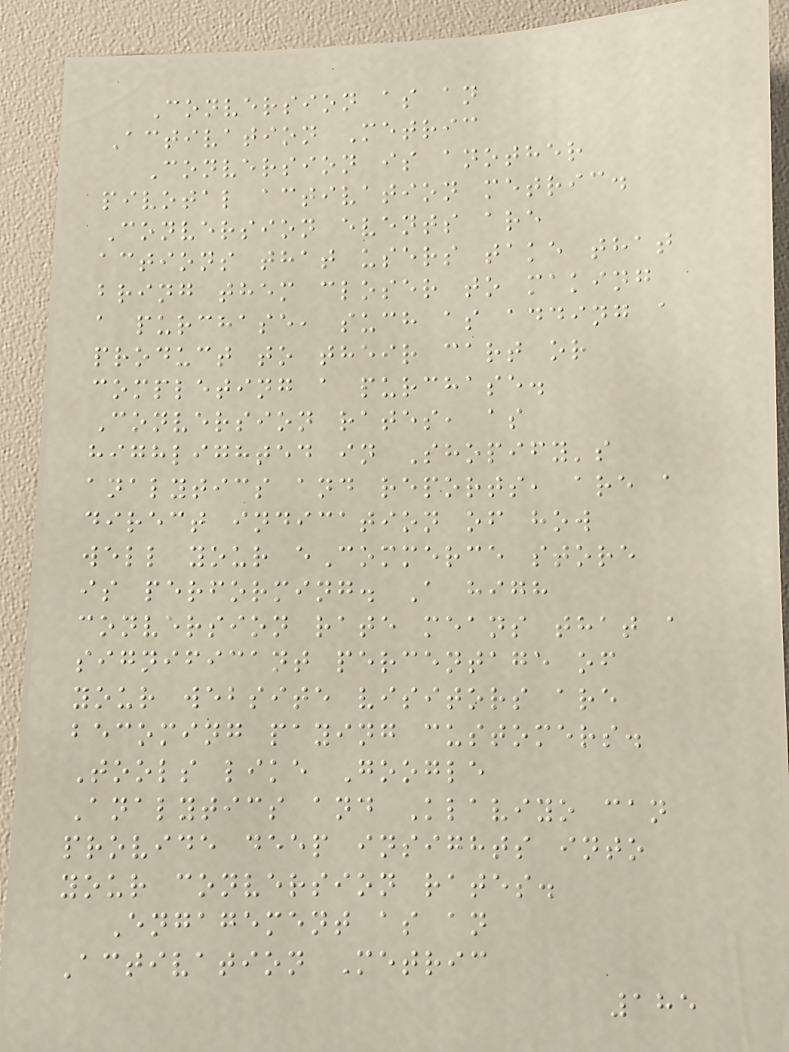Conversion as an
Activation Metric
Conversion is another
pivotal activation metric.
Conversion events are
actions that users take that
bring them closer to making
a purchase, such as adding a
product to their cart or
completing a purchase.
Conversion rates, as
highlighted in Shopify's
analytics and reports, are a
direct indication of how
well your eCommerce store
is performing. A high
conversion rate means that a
significant percentage of
your website visitors are
becoming paying customers.
Tools like Google
Analytics and Klaviyo can
provide deep insights into
your conversion rates.
Engagement as an
Activation Metric
185
